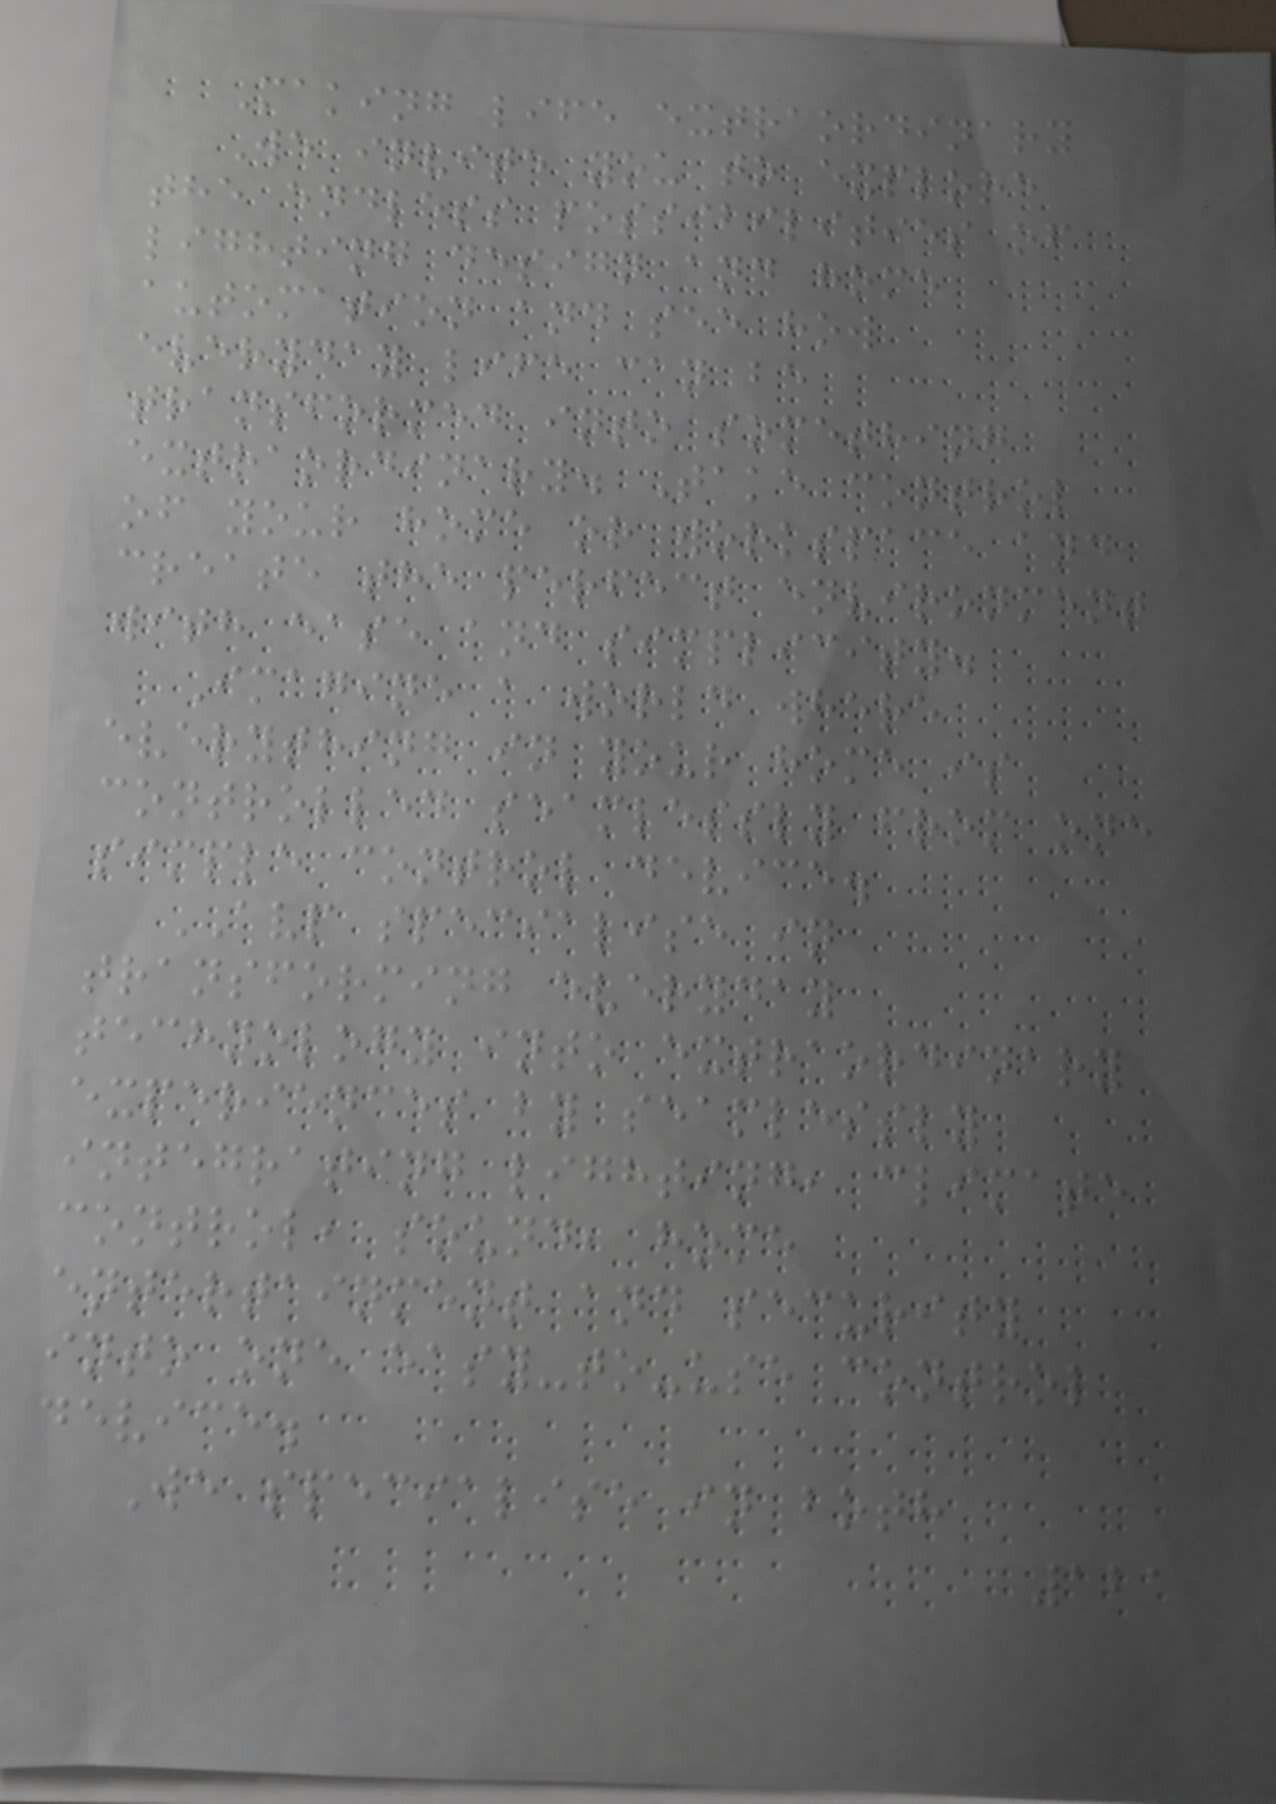Making life extraordinary
We invite you to explore
the endless possibilities of
lighting design and home
automation and see how
everyday life can be
transformed into something
extraordinary. Take control
of your home or workspace and
create the perfect environment
with ease and simplicity.
Imagine a world where
everything in your home is
controlled seamlessly from one
simple control device.
AVP specialise in
transforming everyday
technology into extraordinary
experiences by seamlessly
integrating lighting, climate
control, sound, home
entertainment and security
into one easy-to-use control
device.
We specialise in both
121
